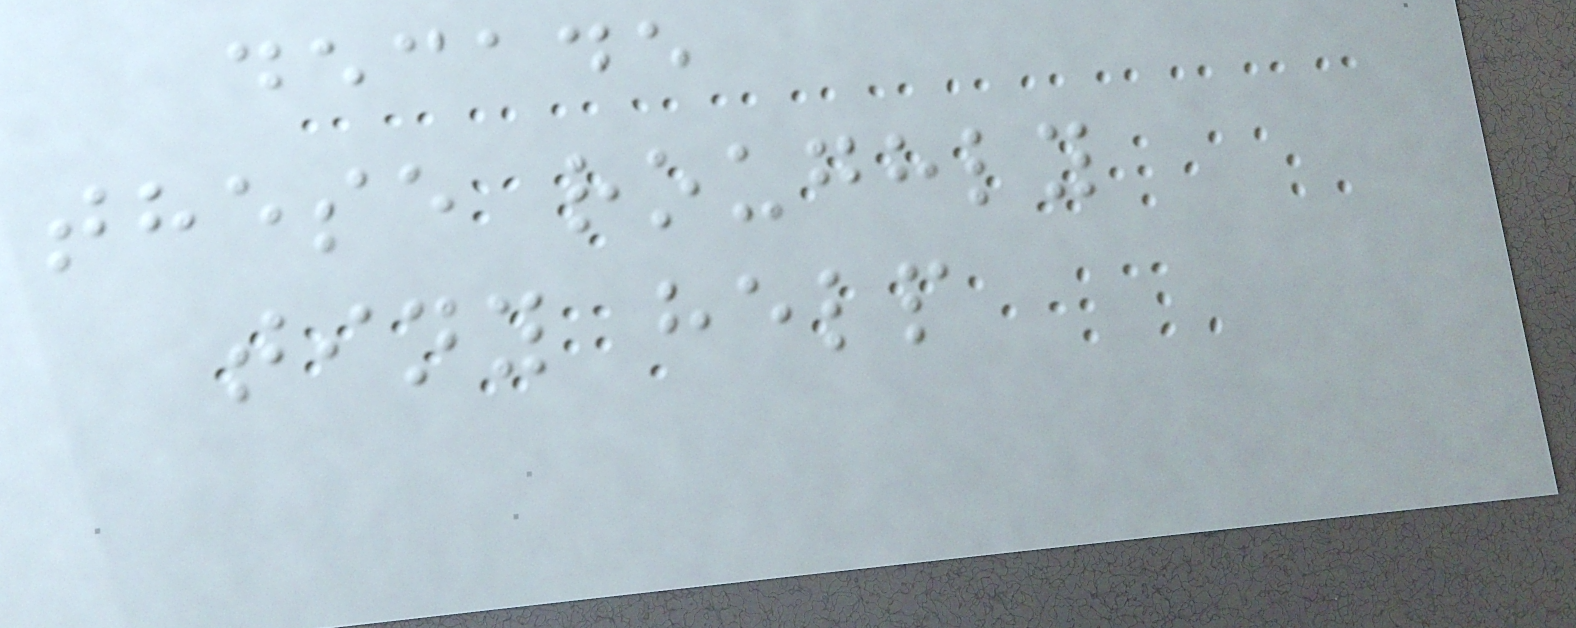decade
these roughly
tiny help
